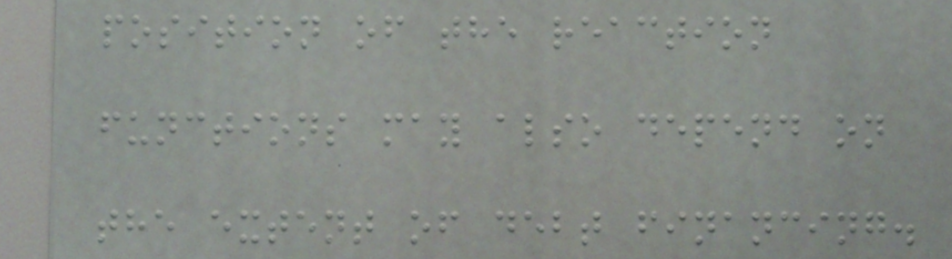position of the reaction
functions may also depend on
the extent of debt financing.
